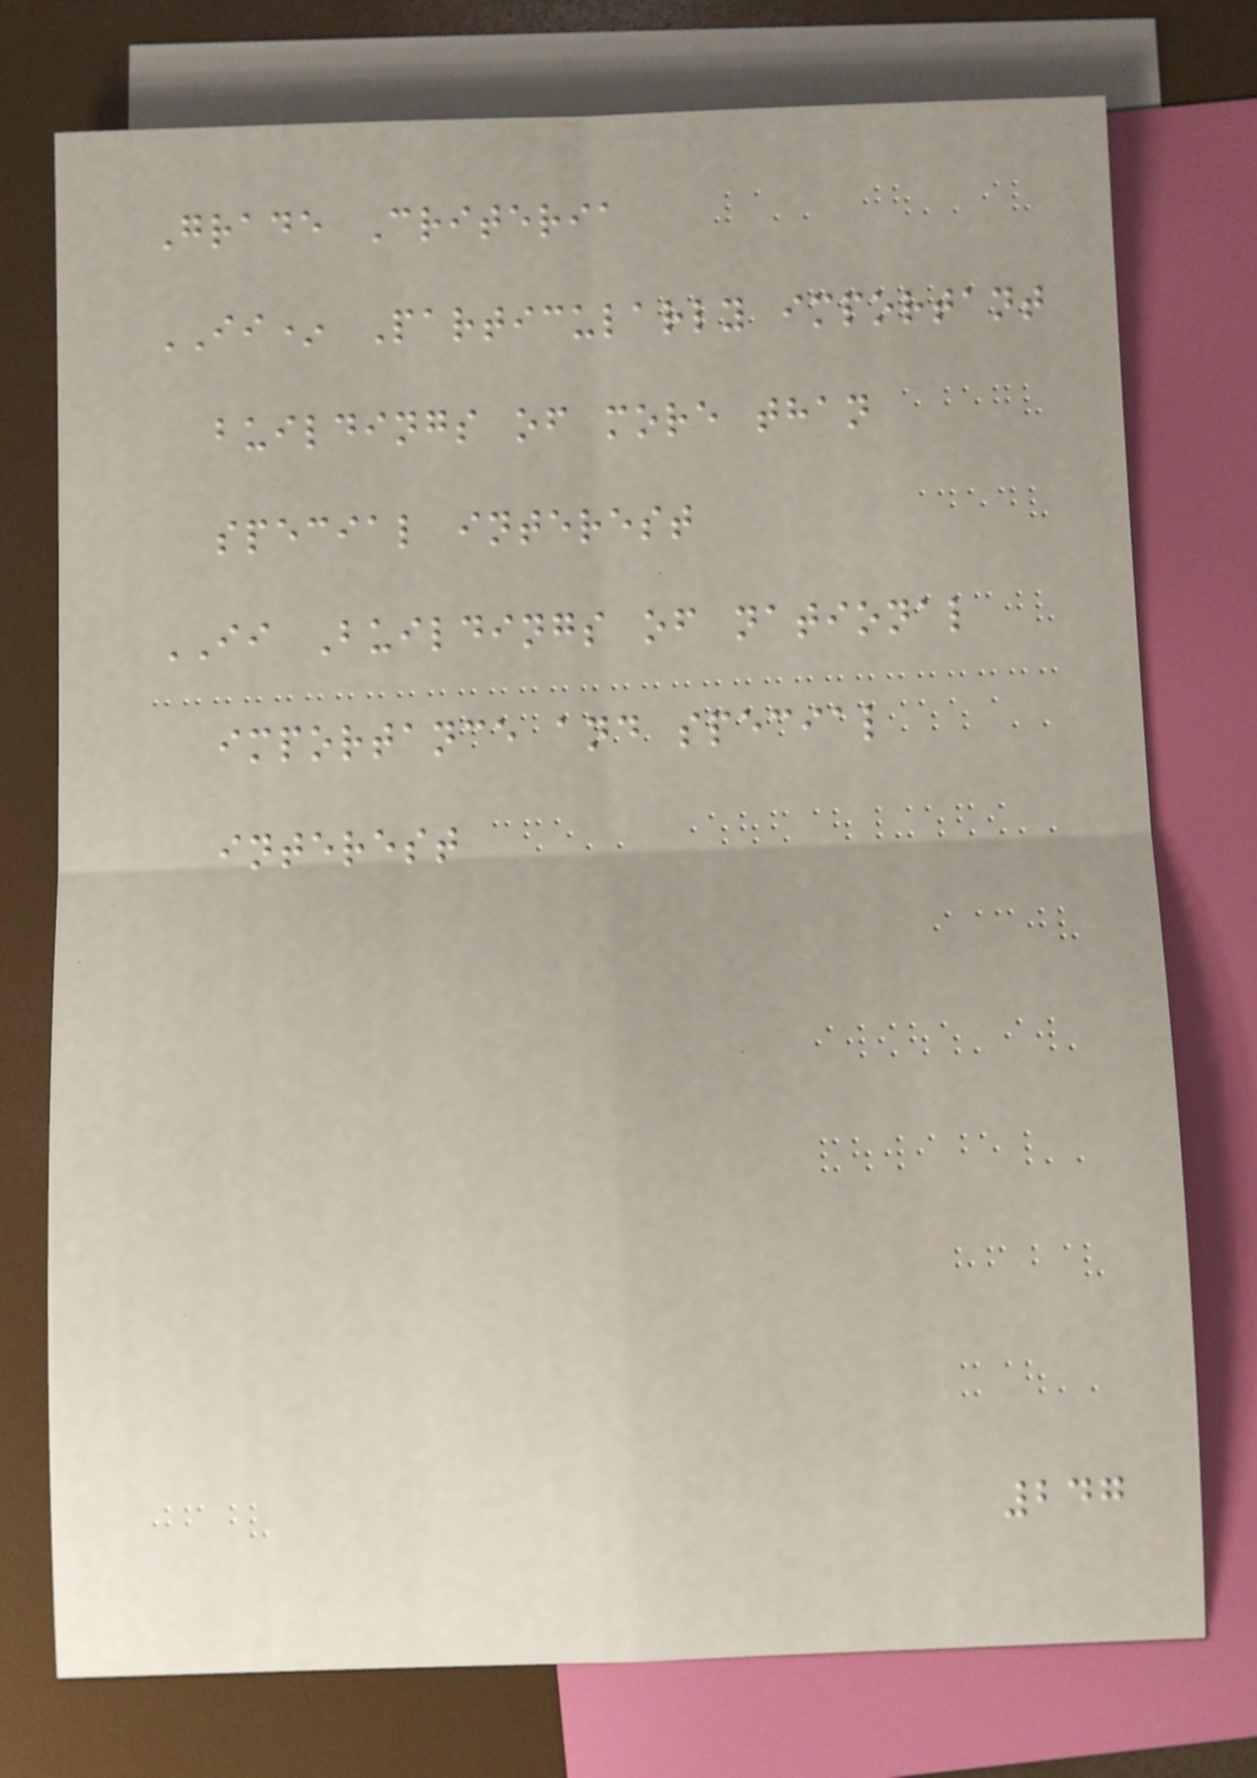Grade Criteria
II* Particularly important
buildings of more than
special interest
II Buildings of national
importance and special
interest
247
